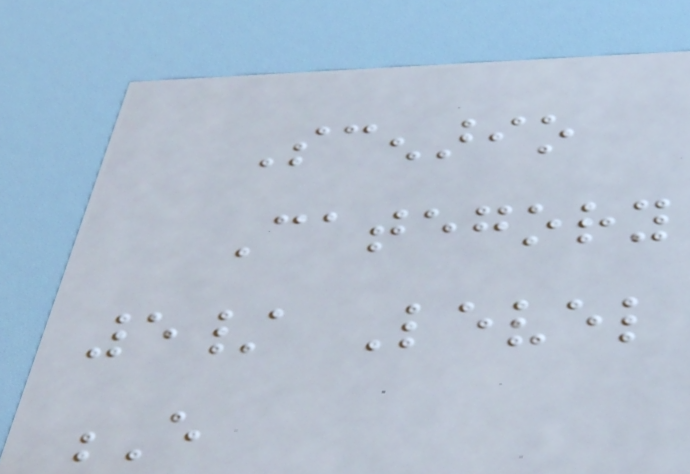Scenario
Category
5/ Level
E
